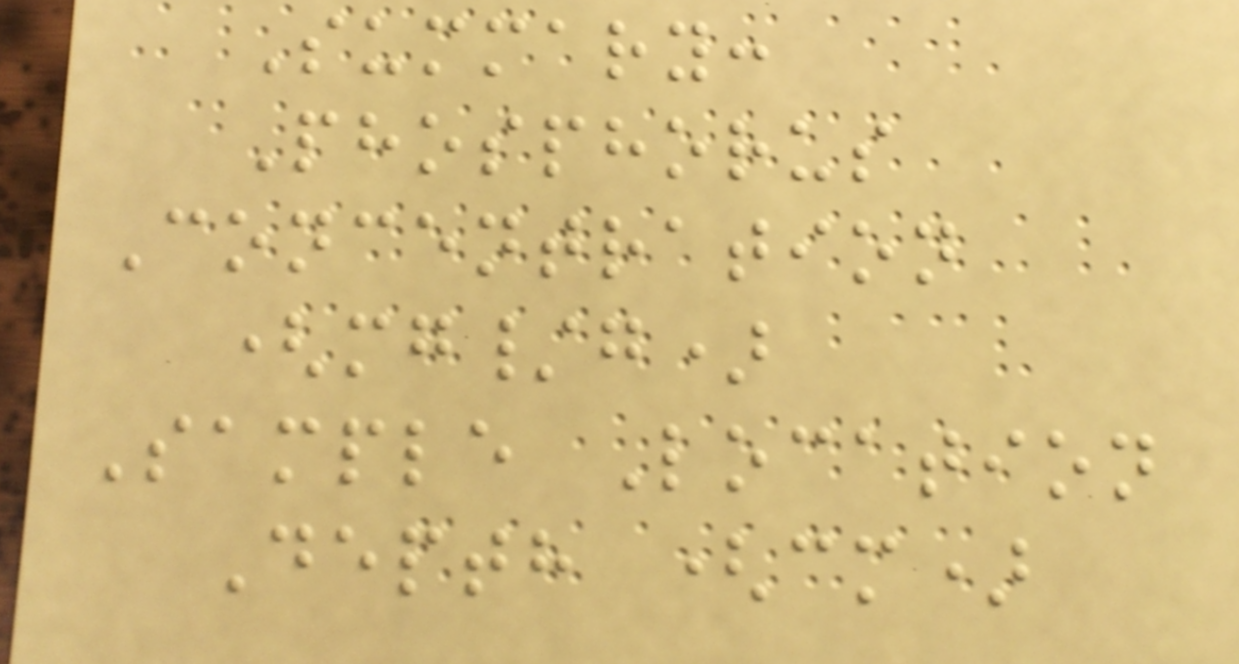Summary:
Phosphorus
Concentration
(mg/g)
Sample Location
Depth (cm)
